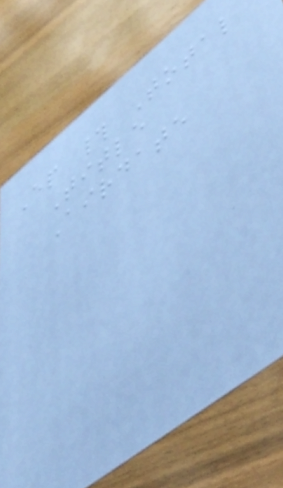Ep # Total
Title
Airdate
